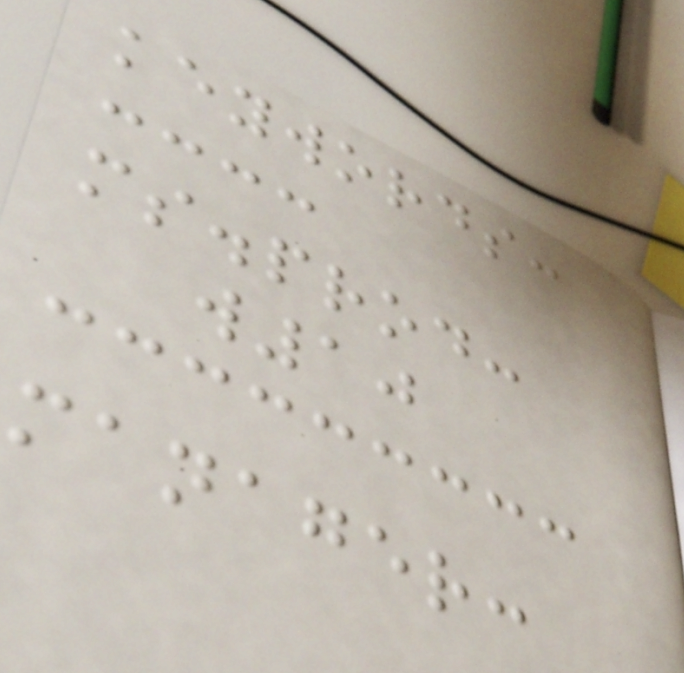keywords:
ms.prod:
w10
manager:
